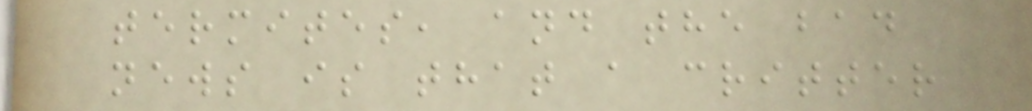termites, and the bad
news is that a critter
